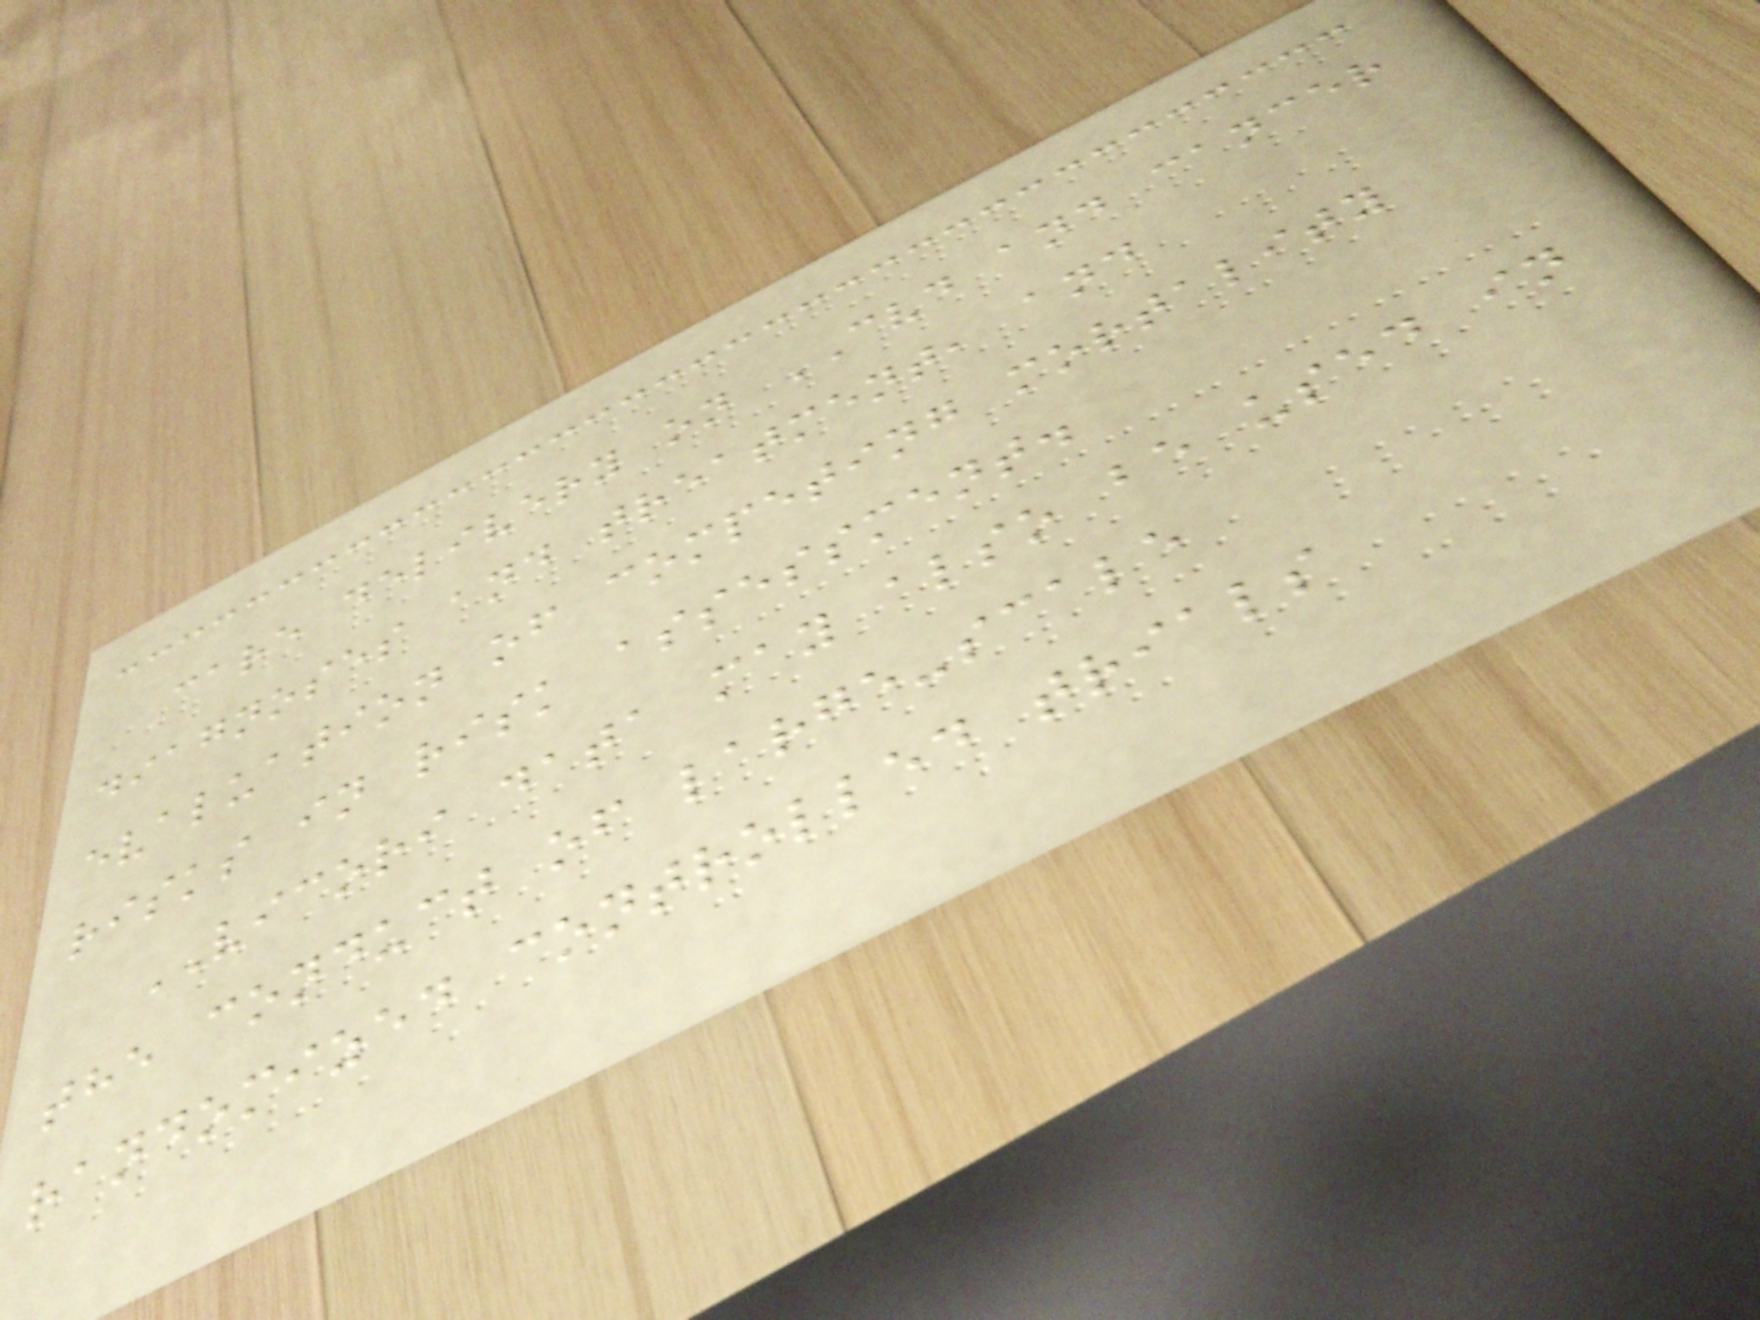care delivery on CVD and cancer
diagnoses and treatment, and
evaluation of competing mortality
risks in risk assessment.
VICORI data may also be used in
the conduct of large-scale
randomized controlled trials
